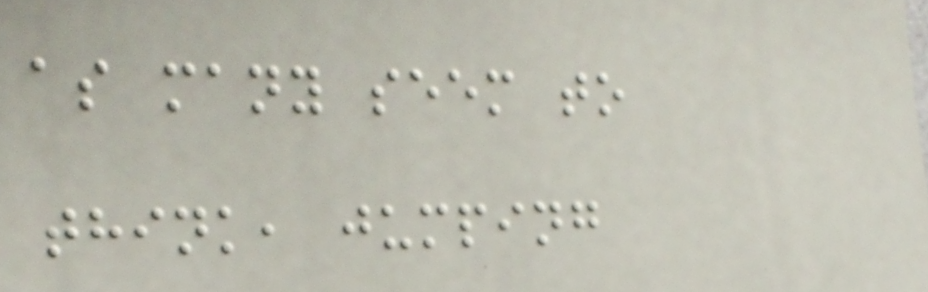as many seem to
think, jumping
